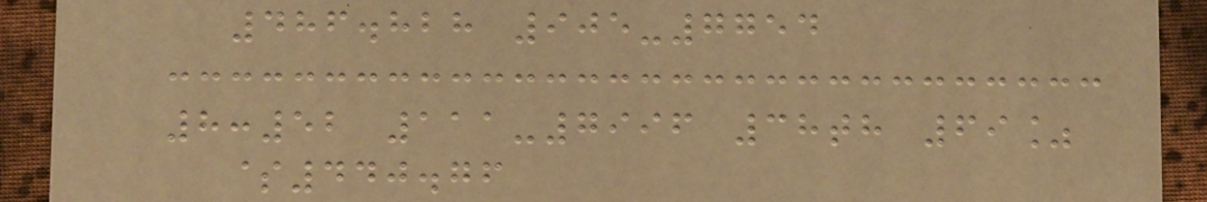486.828 905-7754
8:52 111-7996 38th 69%
$440.76
